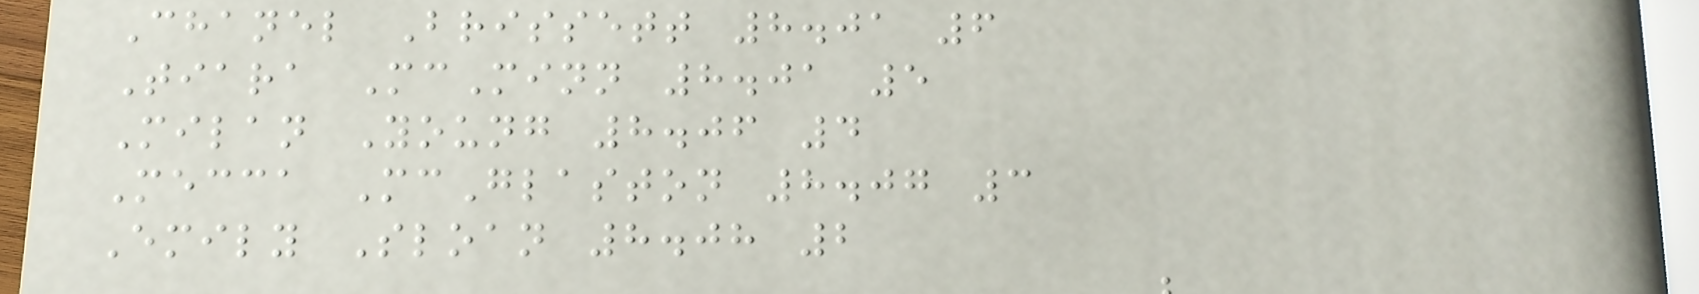Chanel Brissett 8.01 6
Tiara McMinn 8.01 5
Milan Young 8.06 4
Mecca McGlaston 8.07 3
Emily Sloan 8.08 2
